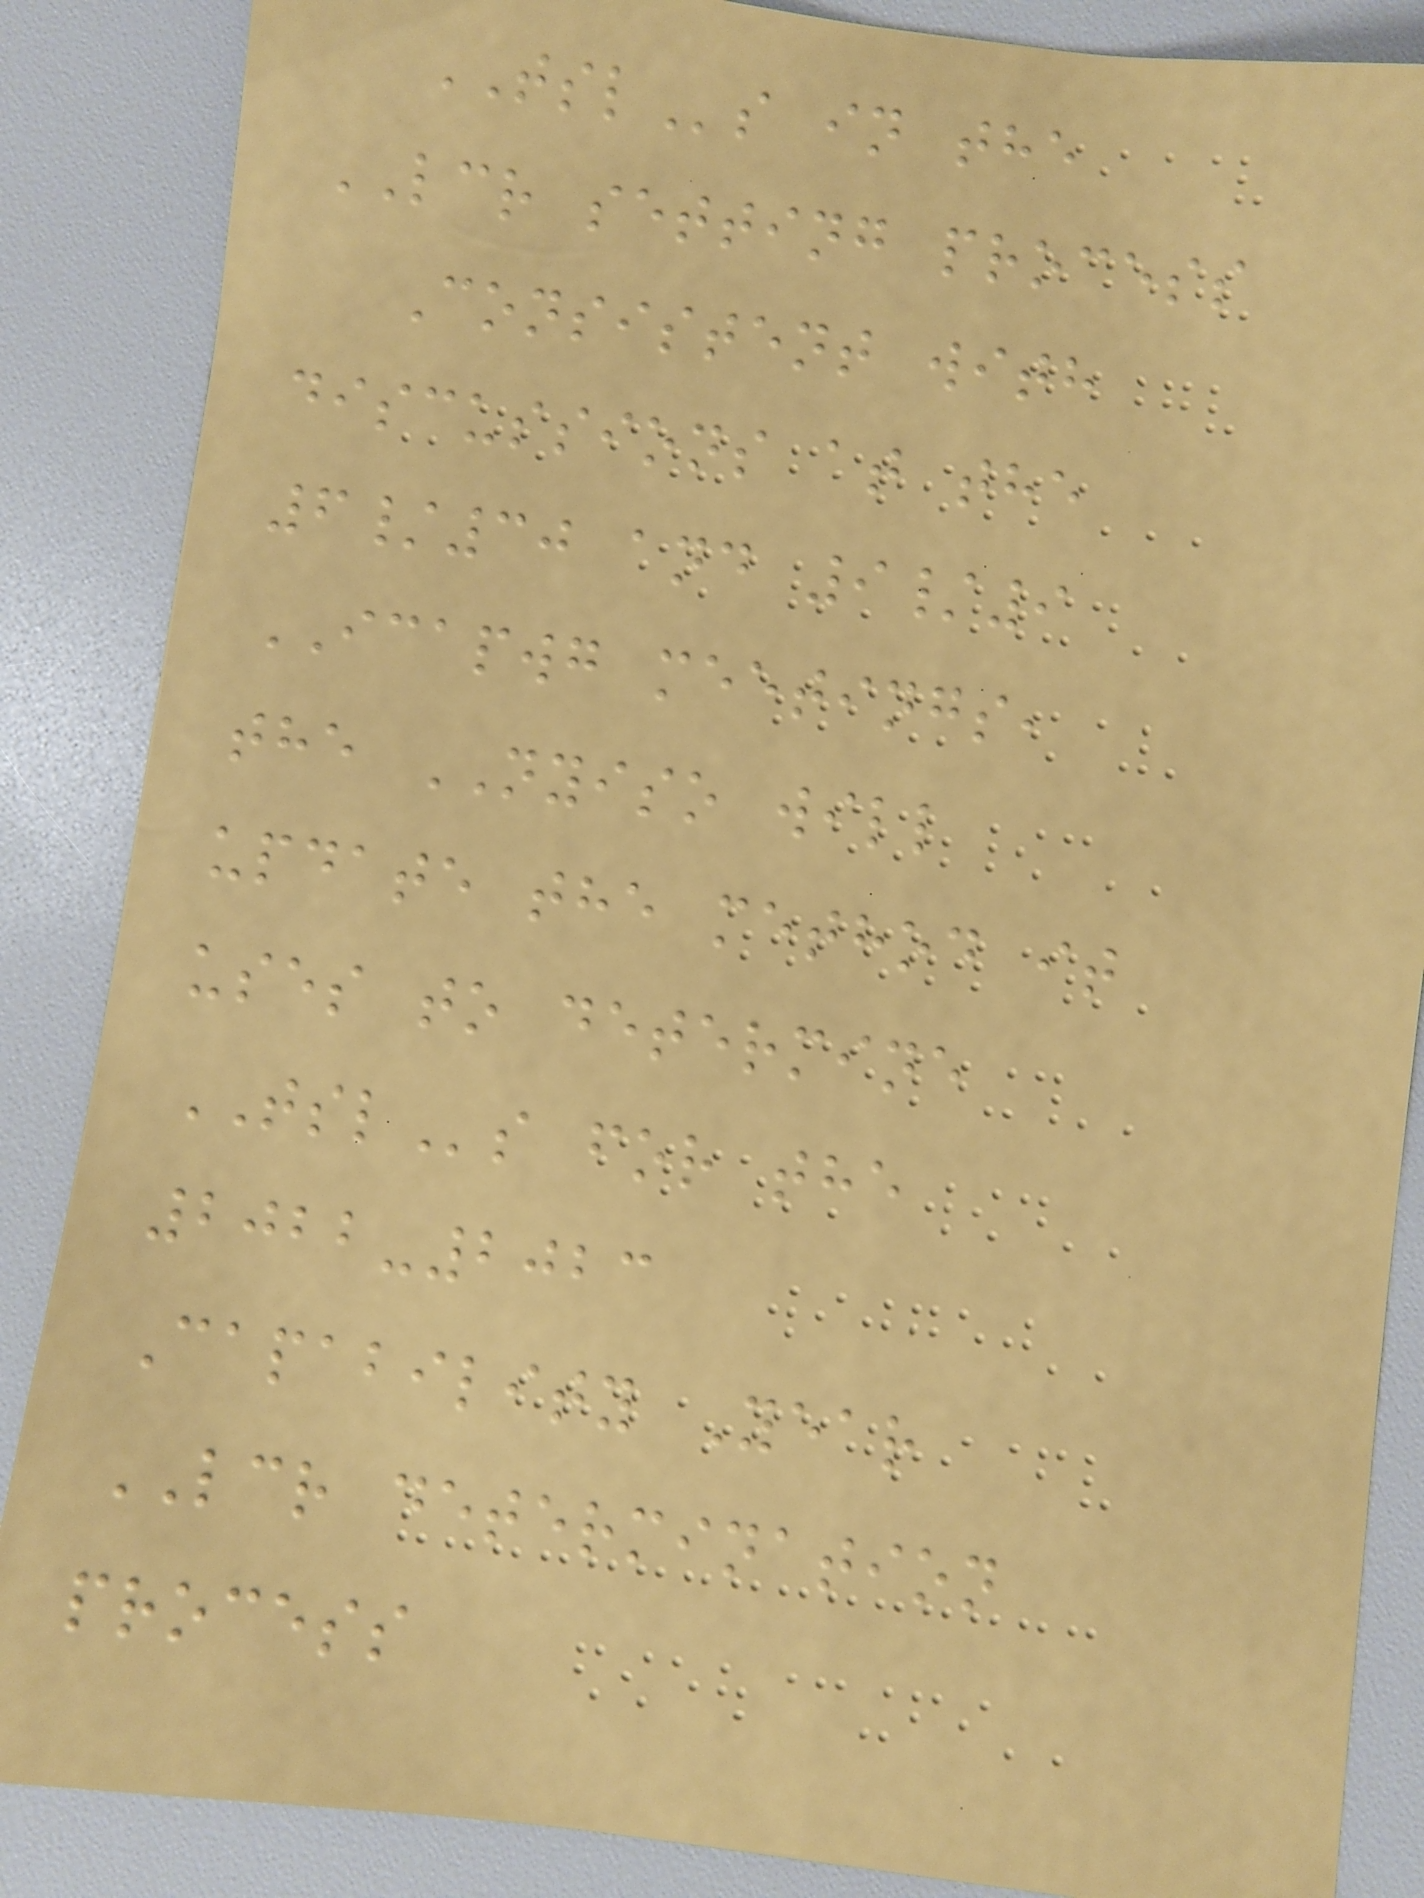TSLs in the
LCR setting process
Consistent with
discussions at the
6/30 and 9/9
ICAPWG meetings,
the NYISO will
update the method it
uses to determine
TSLs for the
2022-2023
Capability Year
LCR determination
process
